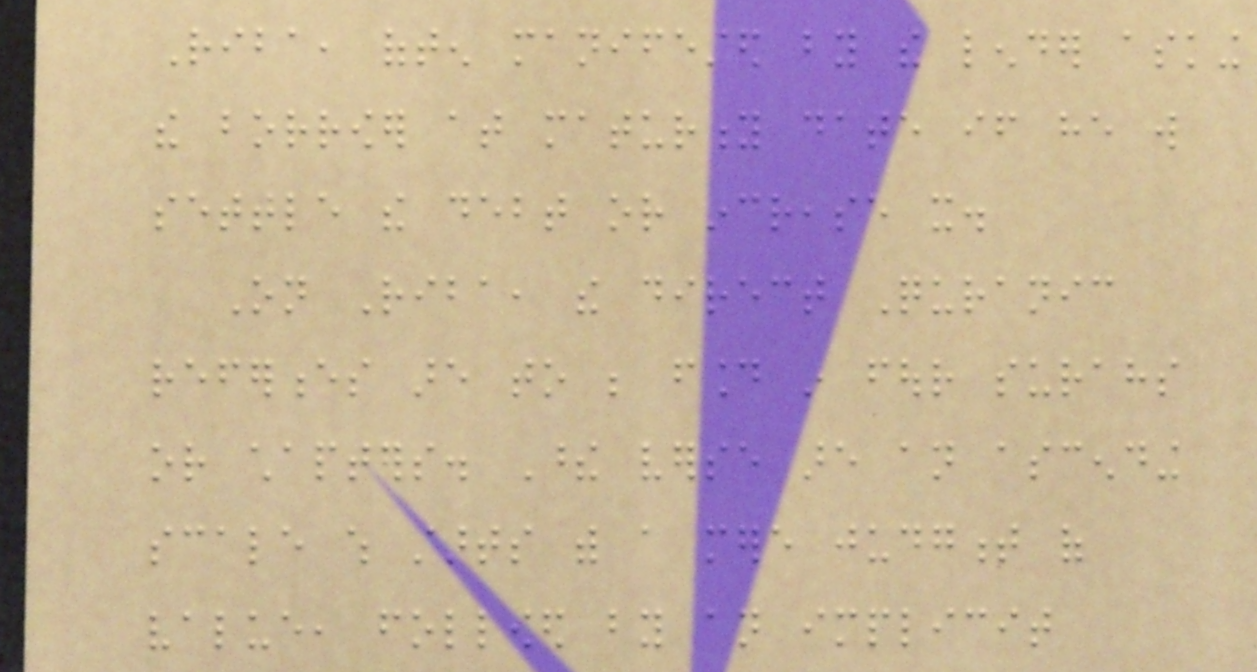Riba, often manifested by the lender asking
the borrower at maturity date if he will
settle the debt or increase it.
On Riba, the direct Quranic
references are to be found in four surahs
or chapters. These verse are an ascending
scale which starts with a mere judgment of
value, followed by an implicit
